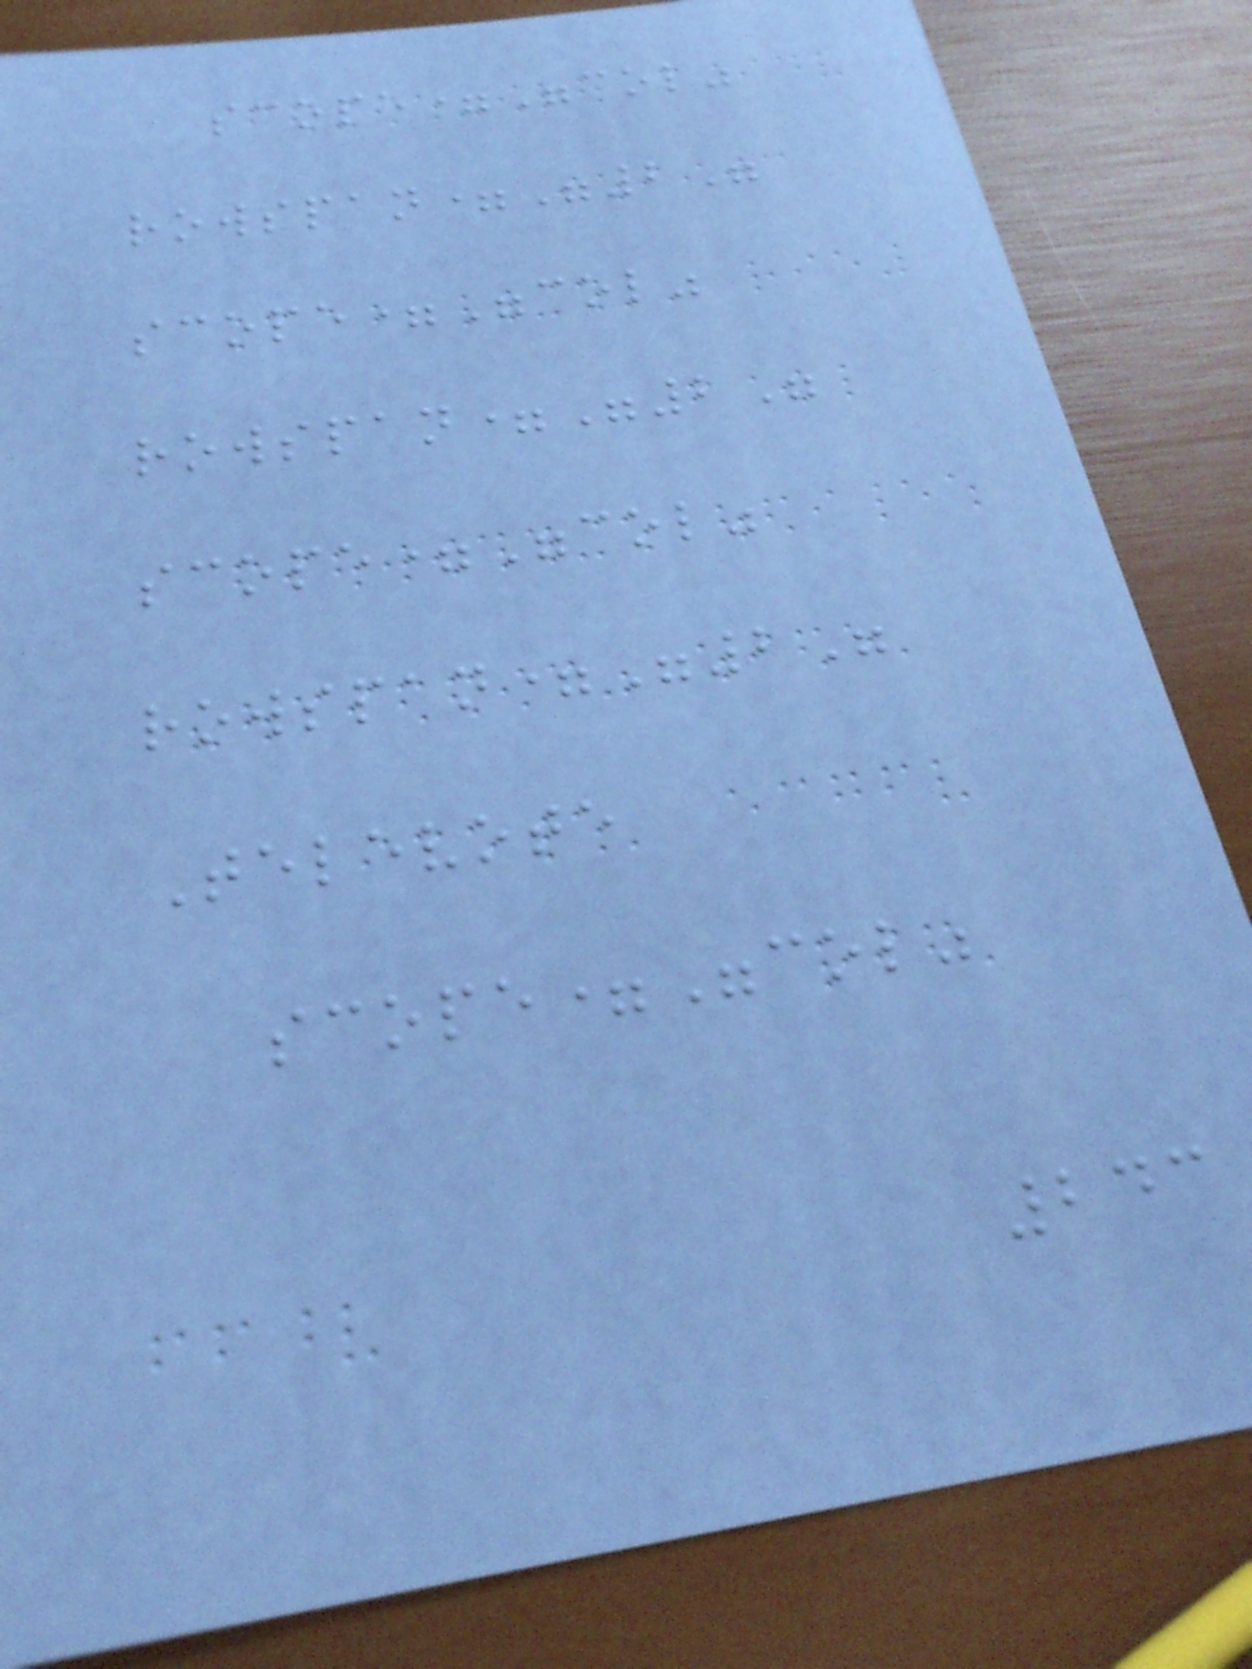scope="col"
rowspan="2"
scope="col"
rowspan="2"
scope="col"
rowspan="2"
Televote
scope="col"
243
